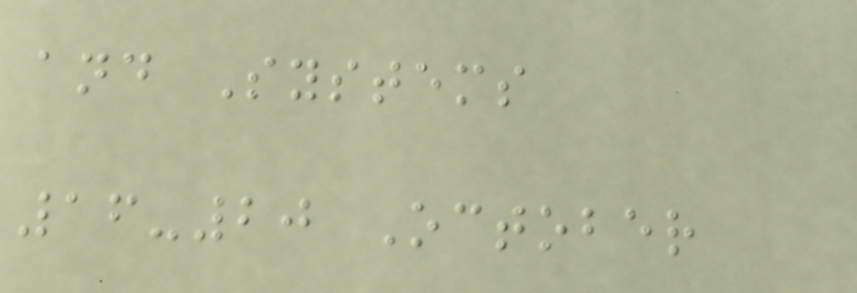and Systems
16-20 October
